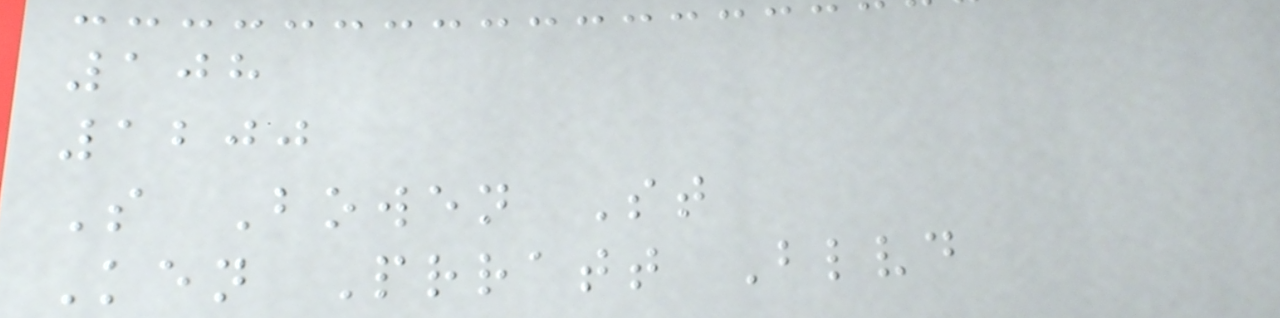108
1200
S Bowen St
Ken Prratt Blvd
